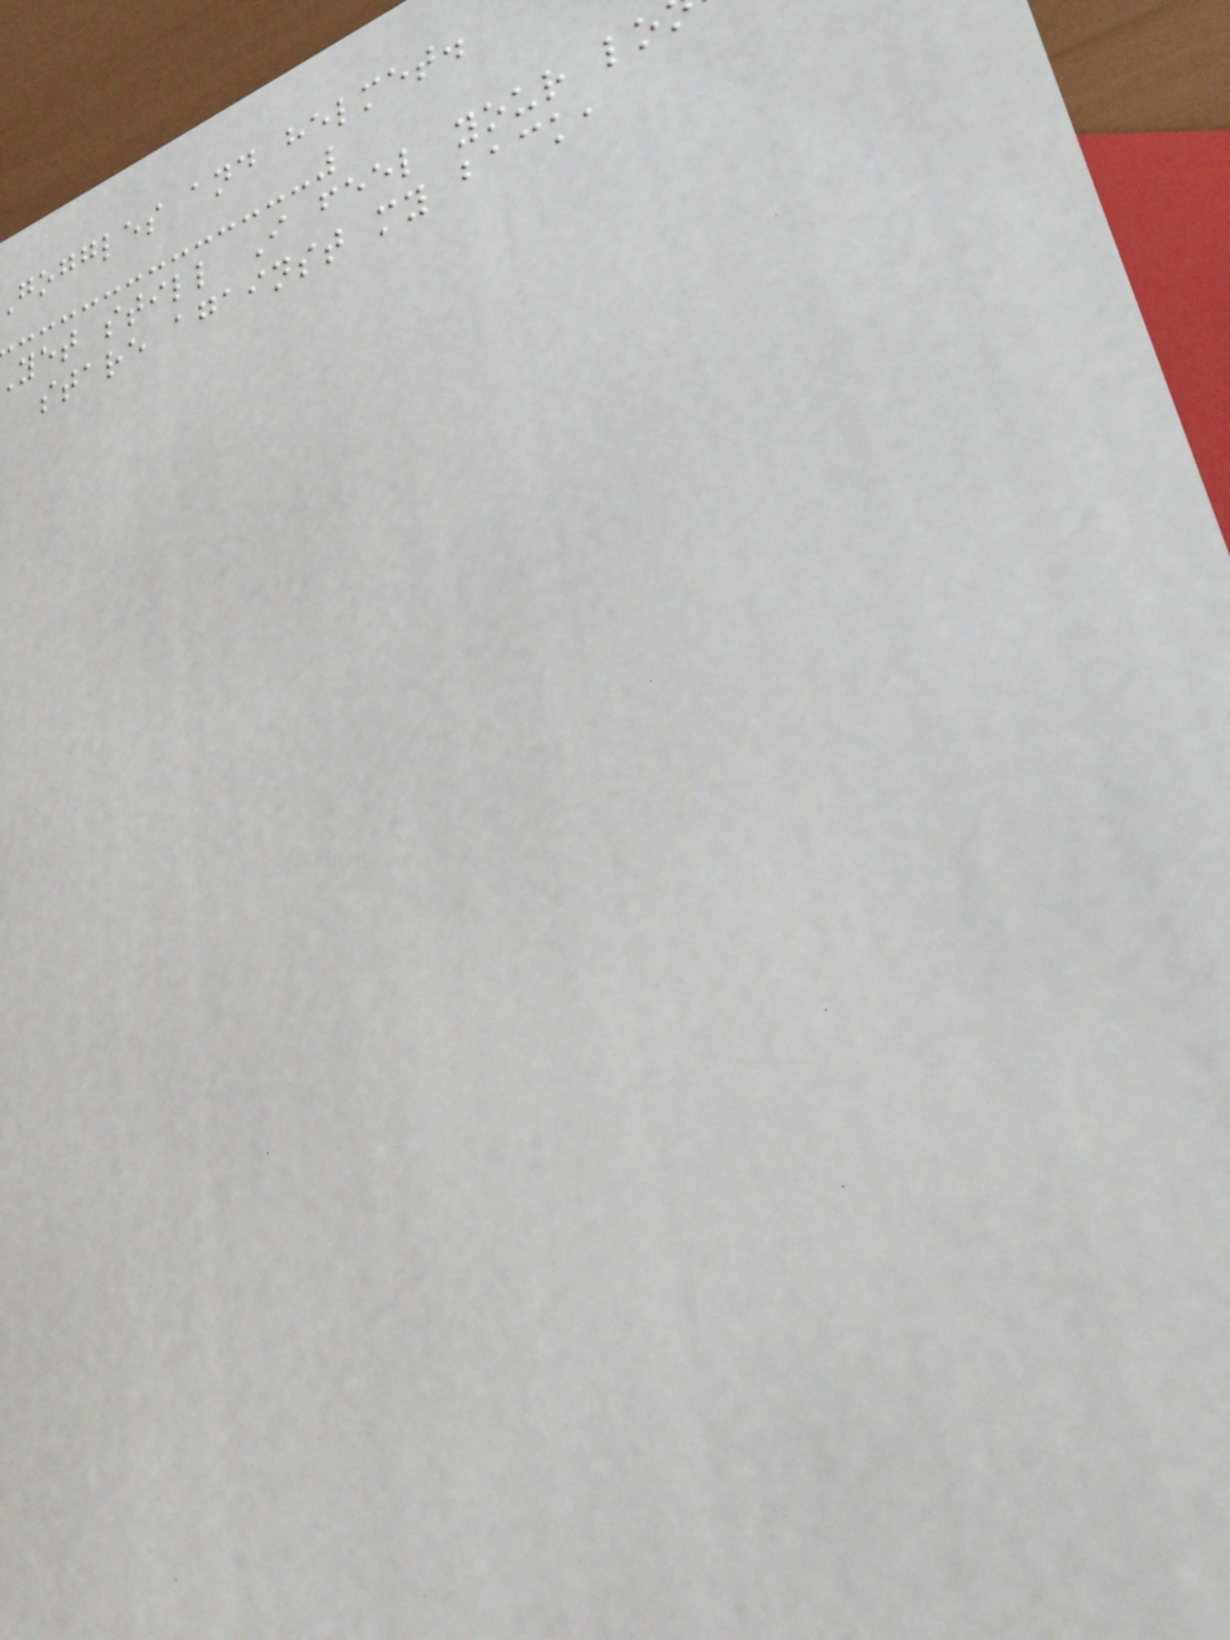goggles and helmet.
yet still I feel your lo
stare against my back,
